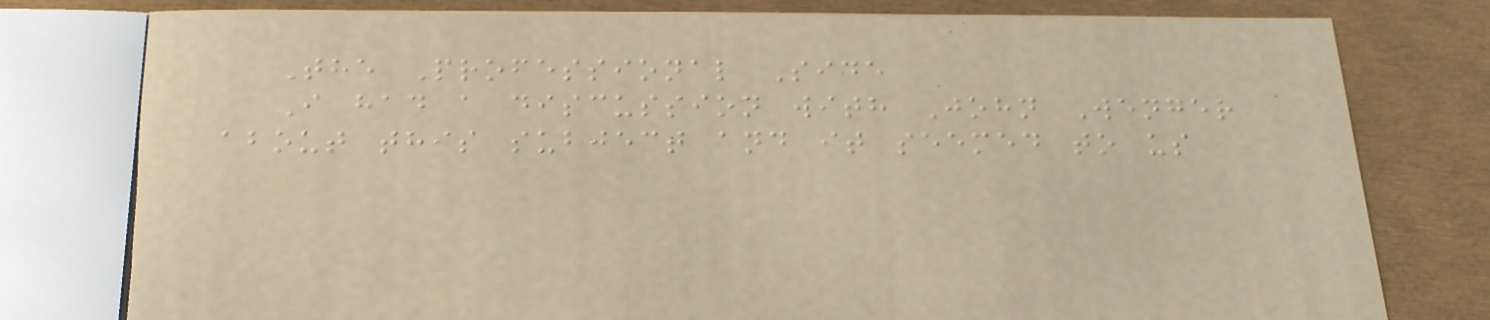The Professional Side
I had a discussion with John Wenger
about this subject and it seemed to us
